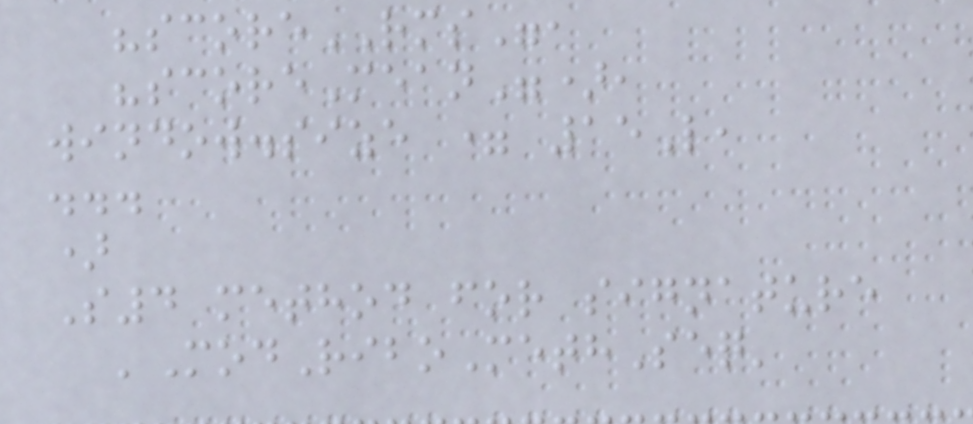"scoreRMS",
"scoreMean"),
window.size = 15L,
...
)
S4 method for signature
'ModRiboMethSeq'
